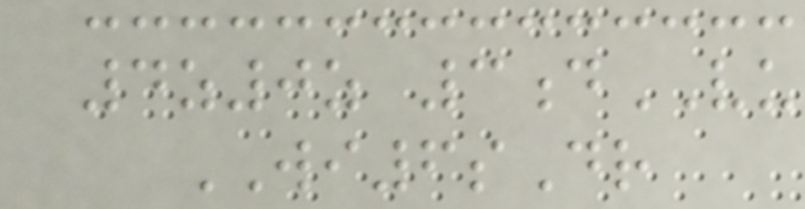4z0z 3dVU
WI6sDr
